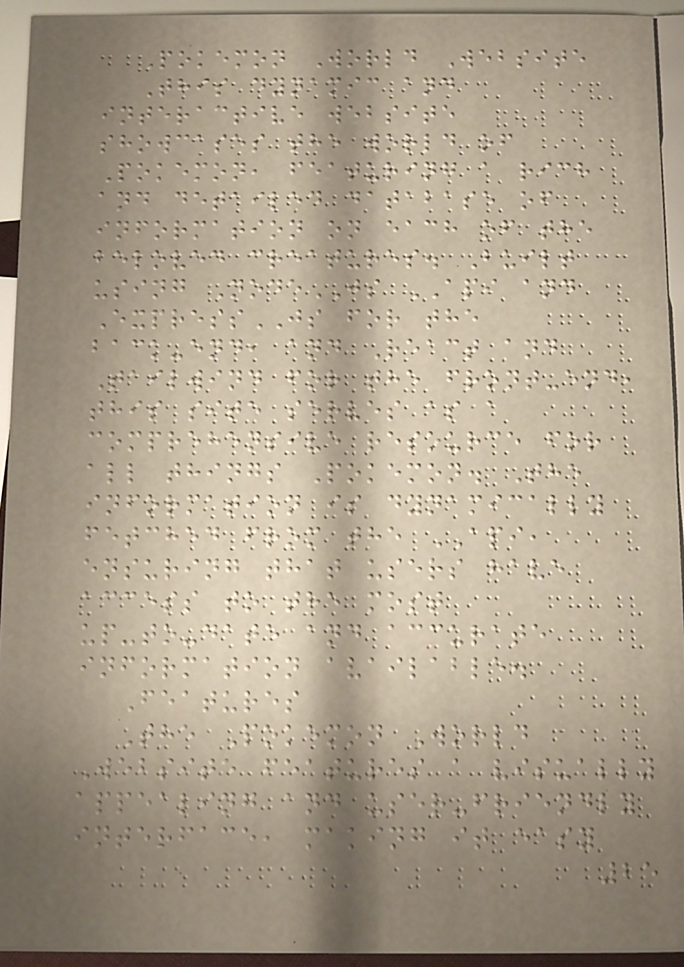Pokemon World Website
This dynamic and
interactive website
showcases the world of
Pokemon, featuring a rich
and detailed database of
information on each of the
beloved creatures. Built
using NodeJS API and
ExpressJS for the
back-end, and React and
Tailwind for the front-end,
this site serves as a
comprehensive resource for
all things Pokemon. The
information is dynamically
fetched from the API,
ensuring that users have
access to the most
up-to-date and accurate
information available.
Features
The Pokemon World
Website features a visually
appealing and user-friendly
interface, making it easy
25
